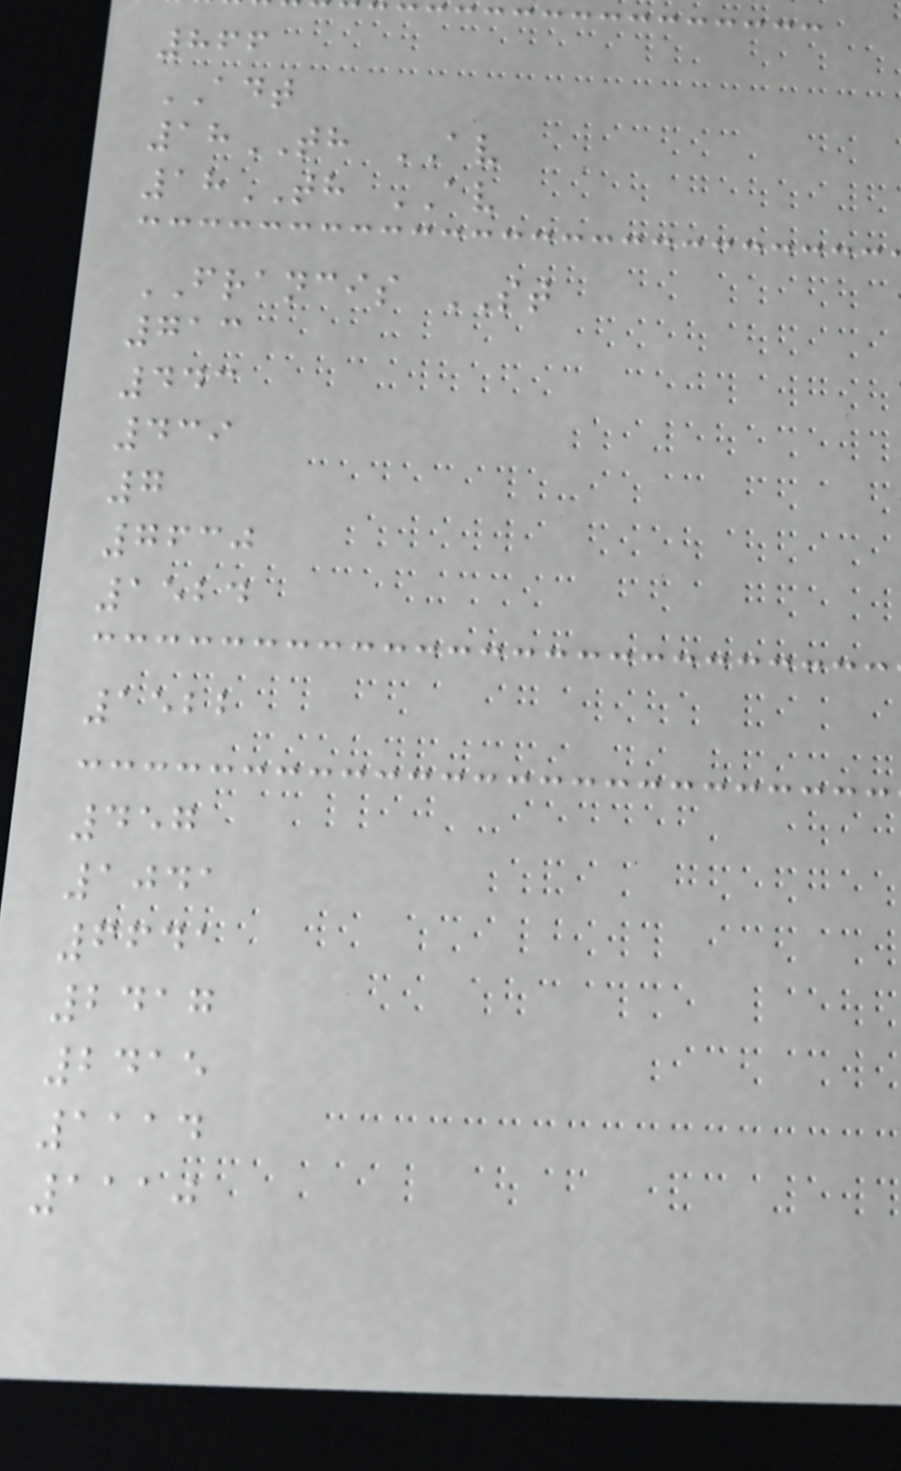866
ADT
18TH AV
18TH AV
FRANCIS ST
713
443
439
7
7630
1524
1522
457
1041
6641
2417
2415
1114
1110
